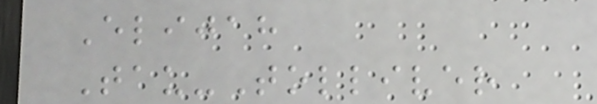Elijah
Tau-Tolliver
